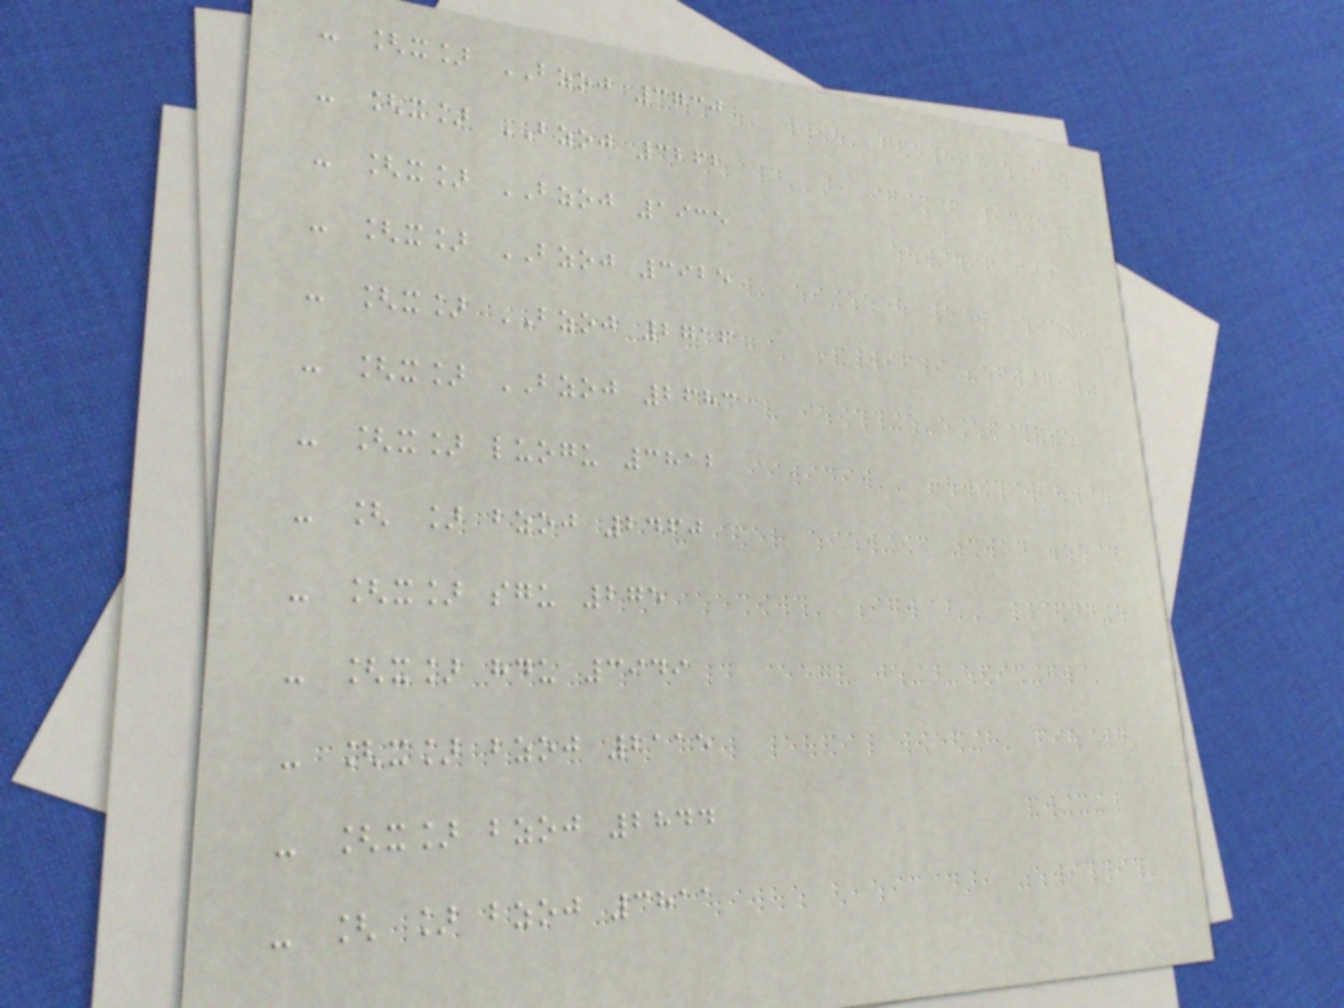- [x] BZOJ 3730
- [x] BZOJ 3262
- [x] BZOJ 1935
- [x] BZOJ 3925
- [x] BZOJ 2716
- [x] BZOJ 2683
- [x] luogu 3812
- [ ] bzoj 2460
- [x] sgu 275
- [x] hdu 3949
- [x] bzoj 2115
- [x] bzoj 2844
- [ ] bzoj 3811
